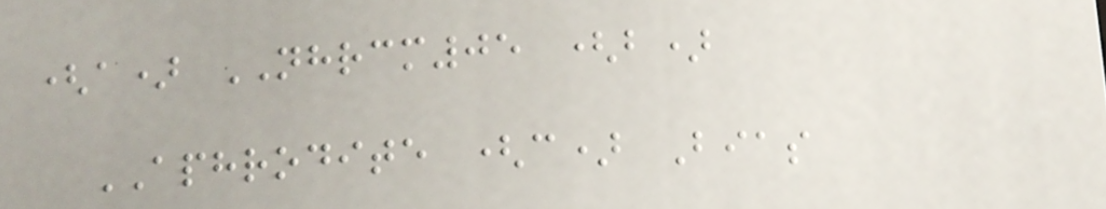(a) NHRCM05 (b)
APHRODITE (c) Bias
